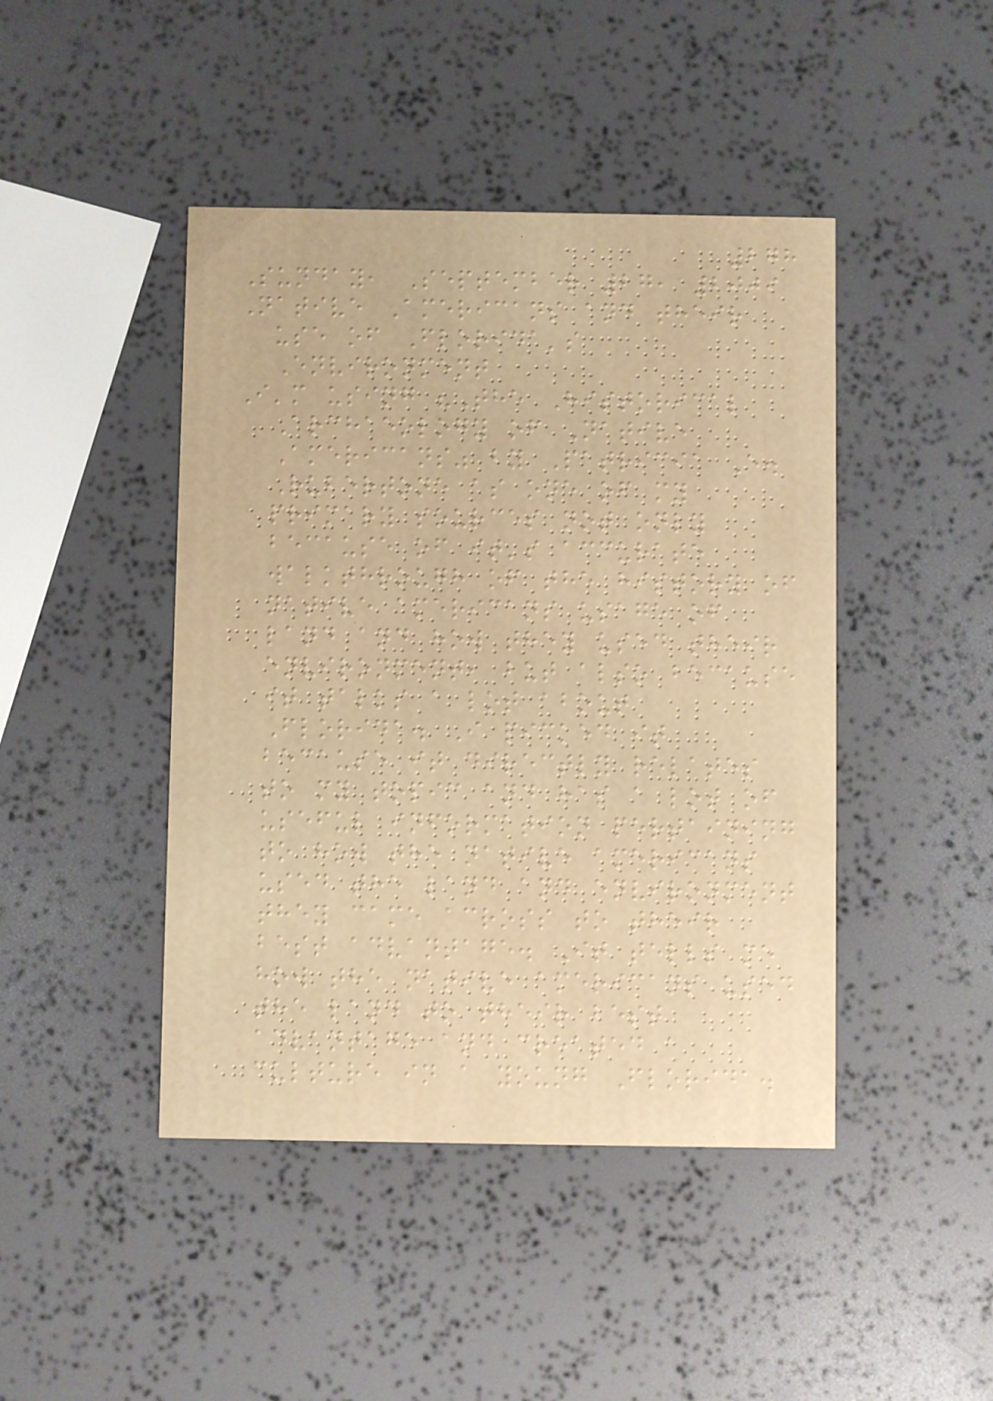278
Sunday, September 27, 2009
Native Americans and their
use of Florida's
Environment
I'm using "The Historical
Archaeology of Native
Americans" by Patricia E.
Rubertone as one of my
primary sources not only
because of it's accurate
walkthrough of the history of
native americans usage of
land and how they used their
environment, but also because
it talks a lot about
Florida. I picked it
because it directly relates
to my topic and has a lot of
useful information pertaining
to how the native americans
used the land and environment
they came across to their
best advantage. It tells me
how the native americans used
the land to their best
advantage and created a
culture in a young Florida.
